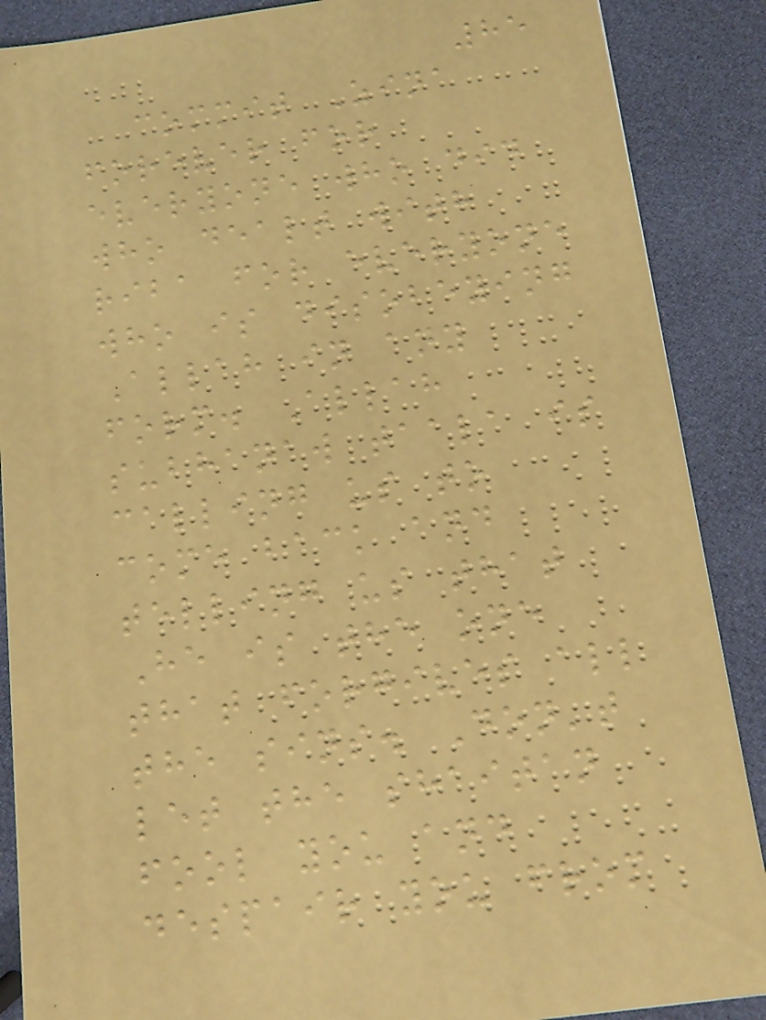85
commit Zina
forever for
everyone who did
who dealt with
riba for everyone
who is disobeying
Allah in any
form. Allah
subhanaw taala is
calling us to
come back and
telling us that
He is the one
that forgives all
the sins. Don't
let the shaitan
fool you and
despair you from
